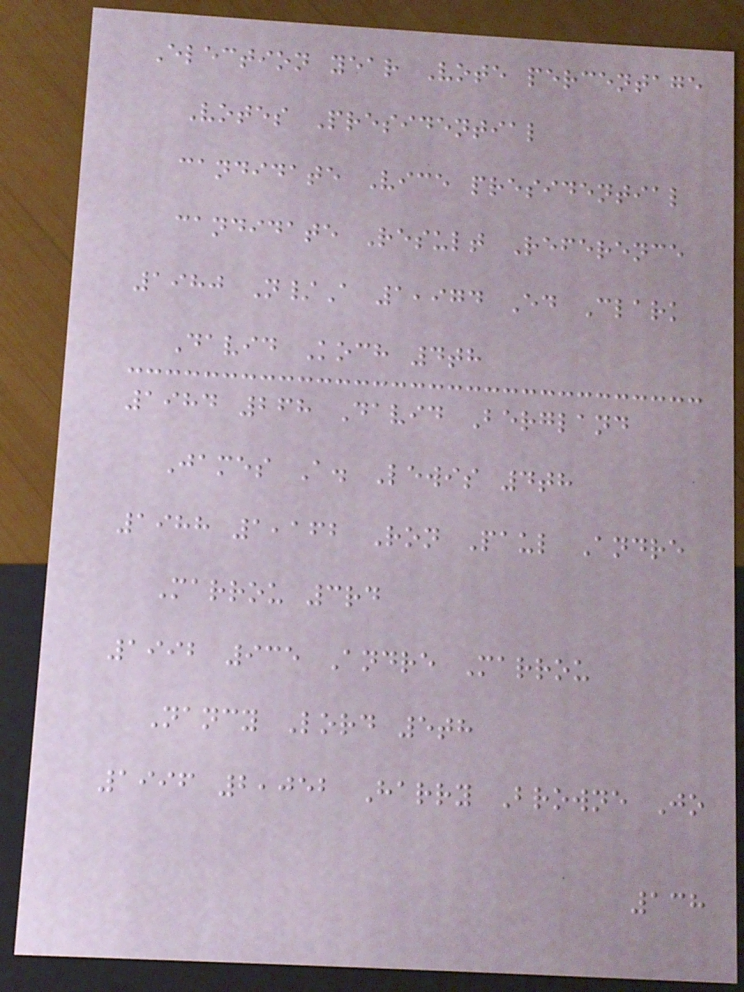Election year Vote percentage
Votes Presidential
candidate Vice presidential
candidate Result Reference
1980 N/A 1,974 Ed Clark
David Koch 4th
1984 268 David Bergland
James A. Lewis 4th
1988 1,162 Ron Paul Andre
Marrou 3rd
1992 935 Andre Marrou
Nancy Lord 5th
1996 2,052 Harry Browne Jo
138
